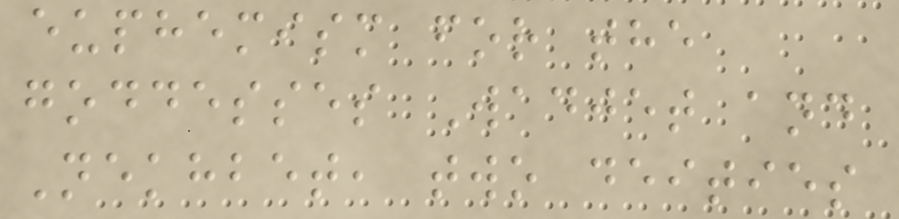euphemism for the
goddesses Wadjet and
Nekhbet, two deities
